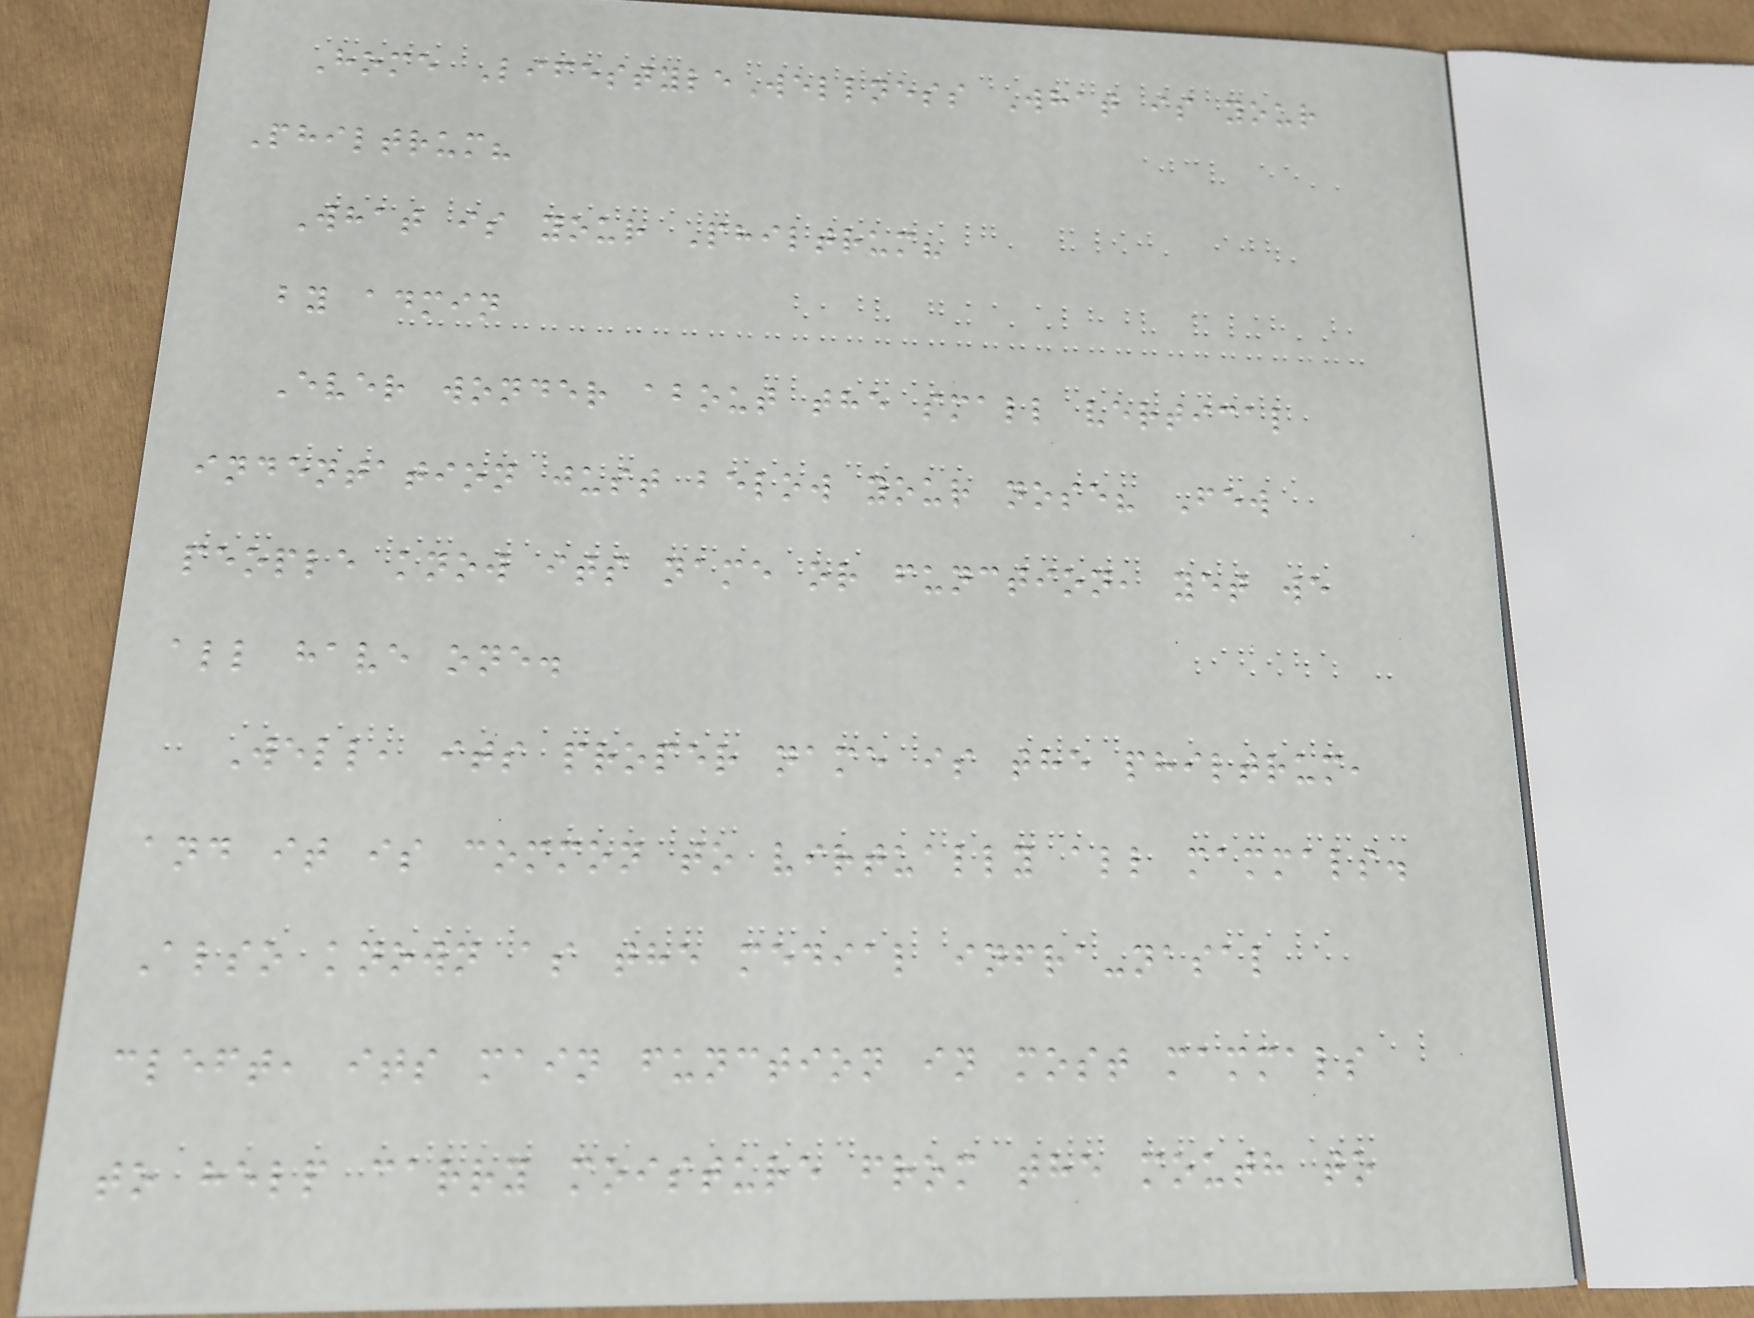Home LifestyleWellness What is your
Philtrum?
What is your Philtrum?
by admin
Ever wonder about the small vertical
indentation just below your nose? Few
people know its name or function, yet we
all have one.
Well, its proper name is the philtrum,
and it is common to virtually all mammals.
Also known as the medial infra-nasal
cleft, its main function in most mammals
to help carry moisture from the mouth to
